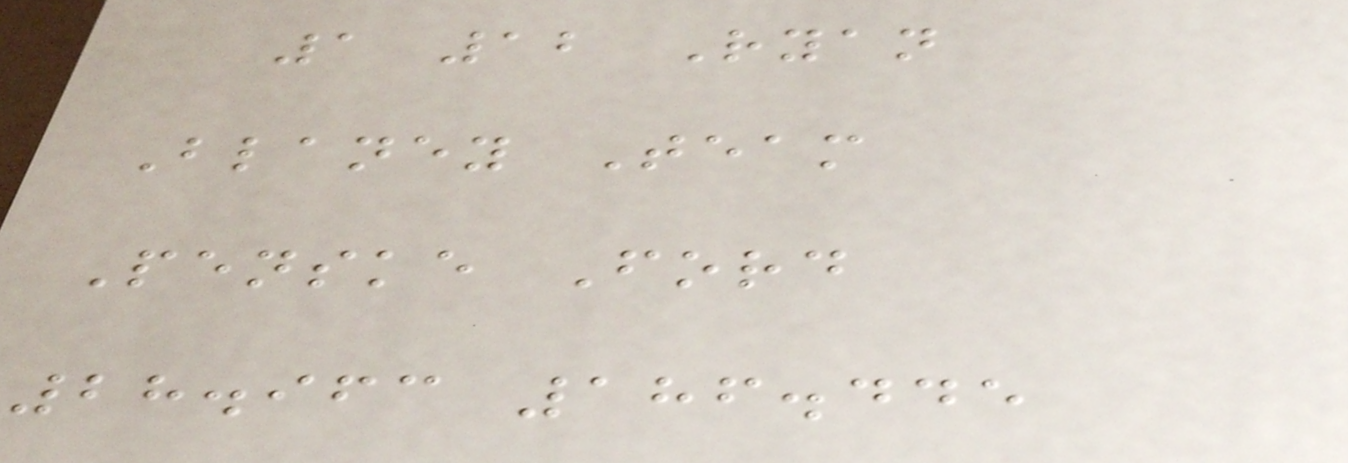1 12 Ryan
Blaney Team
Penske Ford
28.963 186.445
